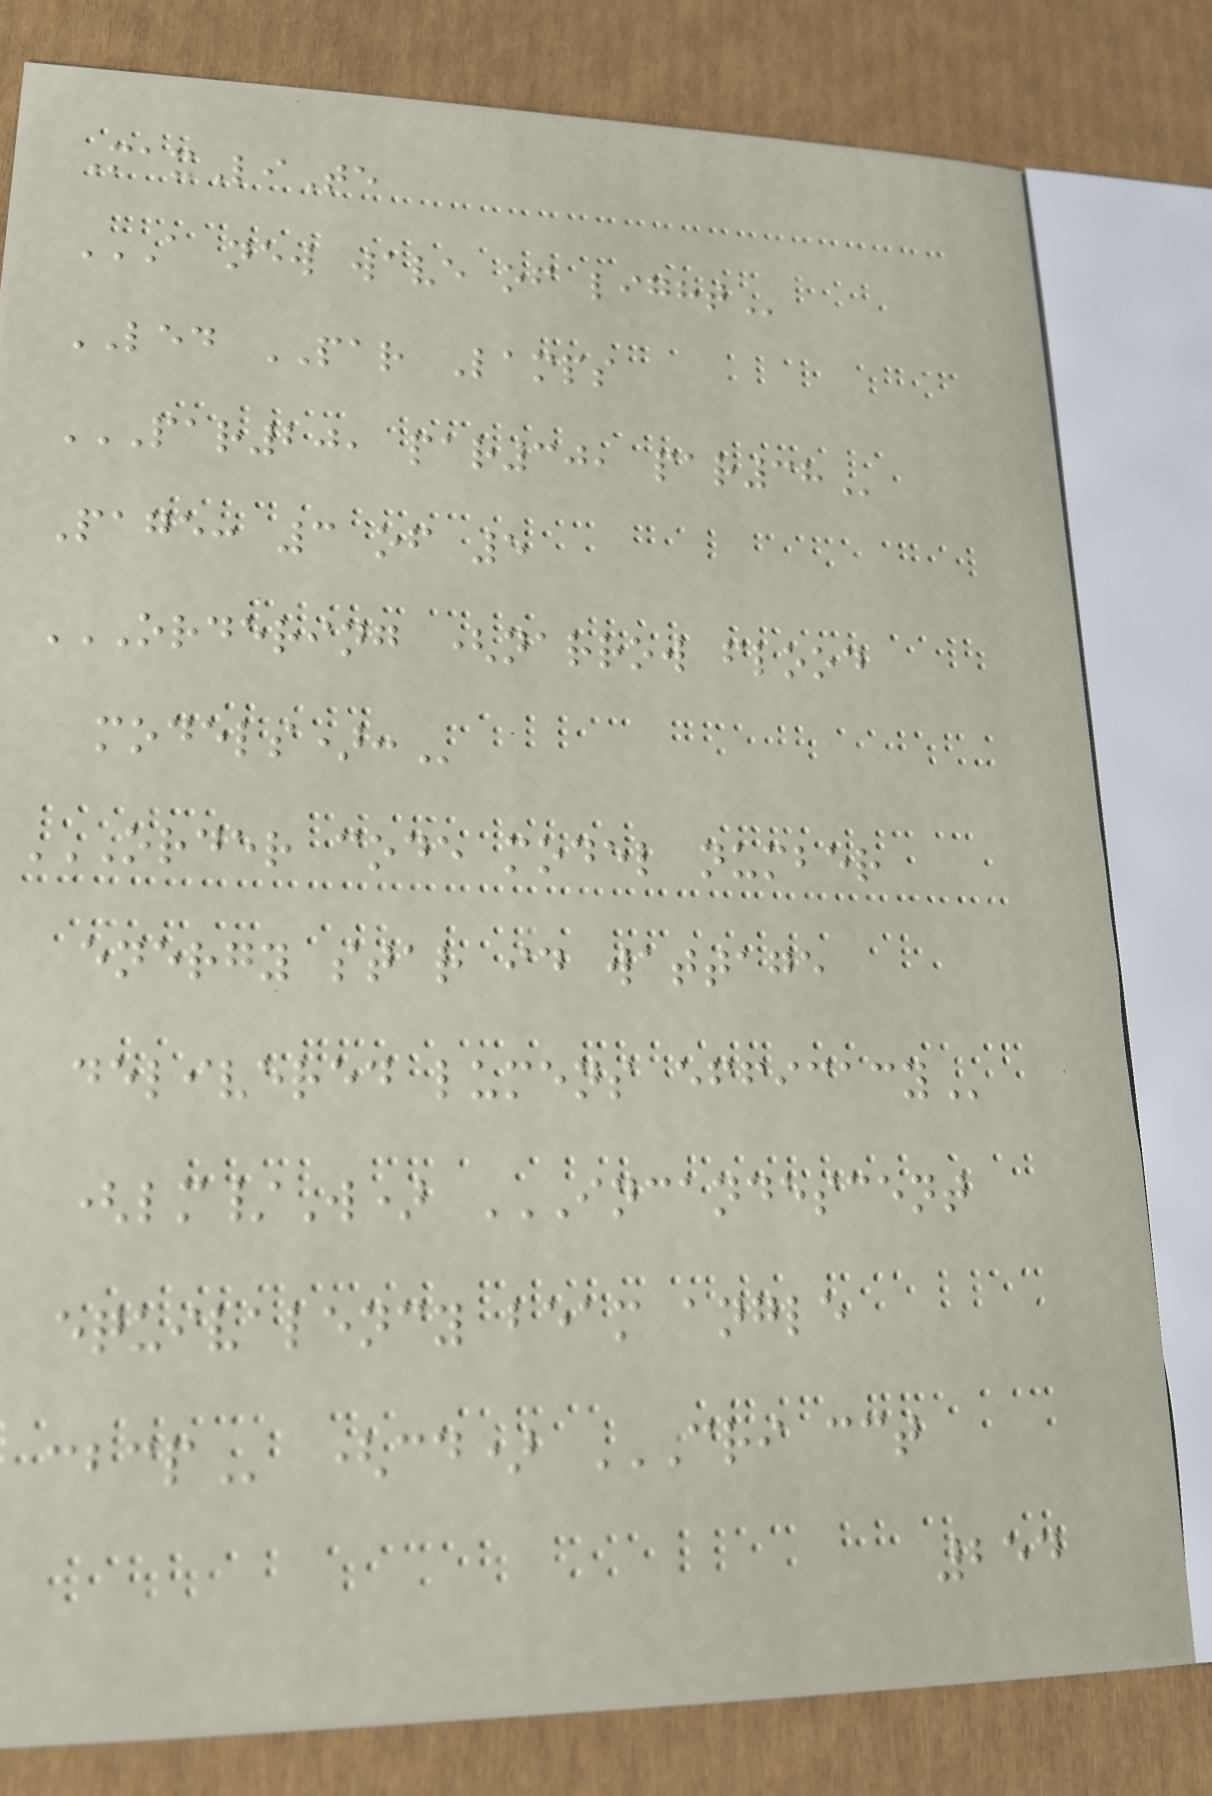MaxLiTe
A NEW WAVE OF LIGHT
LED PAR Lamps
PAR20, PAR30, PAR38
Page: 3 of 5
ORDERING (NARROW FLOOD
MODELS):
ORDER CODE MODEL NUMBER
ENERGY STAR ID WATTAGE
DELIVERED LUMENS EFFICACY
(lm/W) INCANDESCENT
EQUIVALENCY BEAM ANGLE
CBCP (cd) CRI CCT
254
